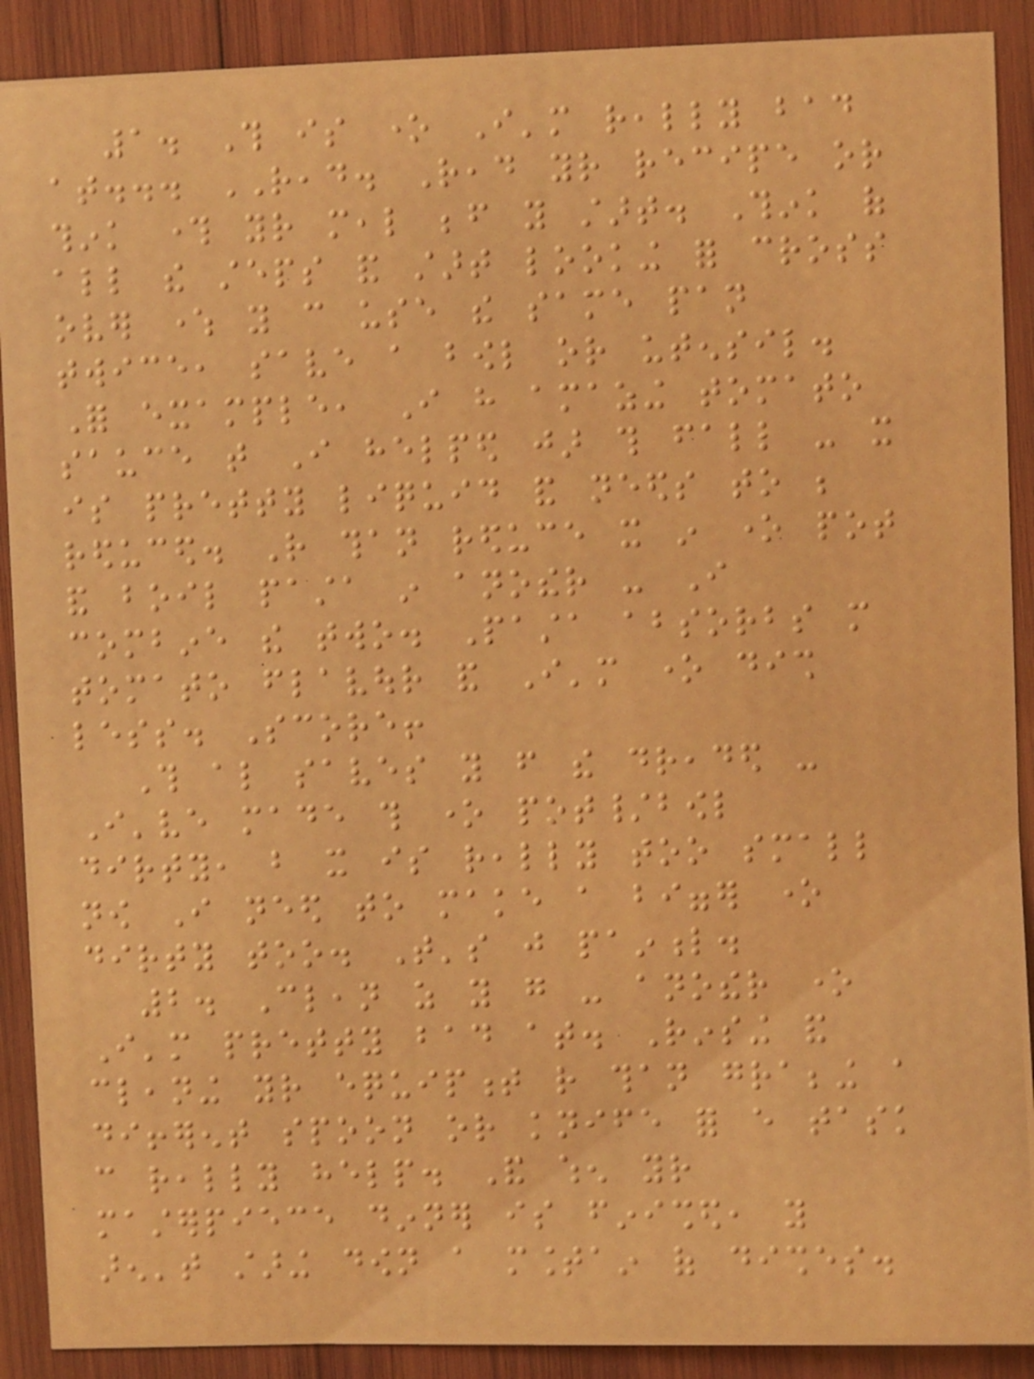1. This is one I'm really bad
at... READ. Read your recipe or
think through your meal before you start. Think of
all the steps and start looking for cross
over where you can use the same pan
twice, save a bowl or utensil.
For example, I have amazing tomato
sauce that I helped jar this fall - it
is pretty liquid and needs to be
reduced. Rather than reduce it in one pot
and boil pasta in another - I
combine the two. Pasta absorbs more
tomato flavour and I'm one dish
less. Score!
This also saves you from the dreaded -
I've made this one pot/bowl
dirty, but it is really too small
now I need to make a bigger one
dirty too. That's just painful.
2. Clean as you go - another one
I'm pretty bad at. Rinsing and
cleaning your equipment rather than grabbing a
different spoon or knife for every task
can really help. And when your
masterpiece dinner is finished, you
aren't staring down a mountain of dishes.
